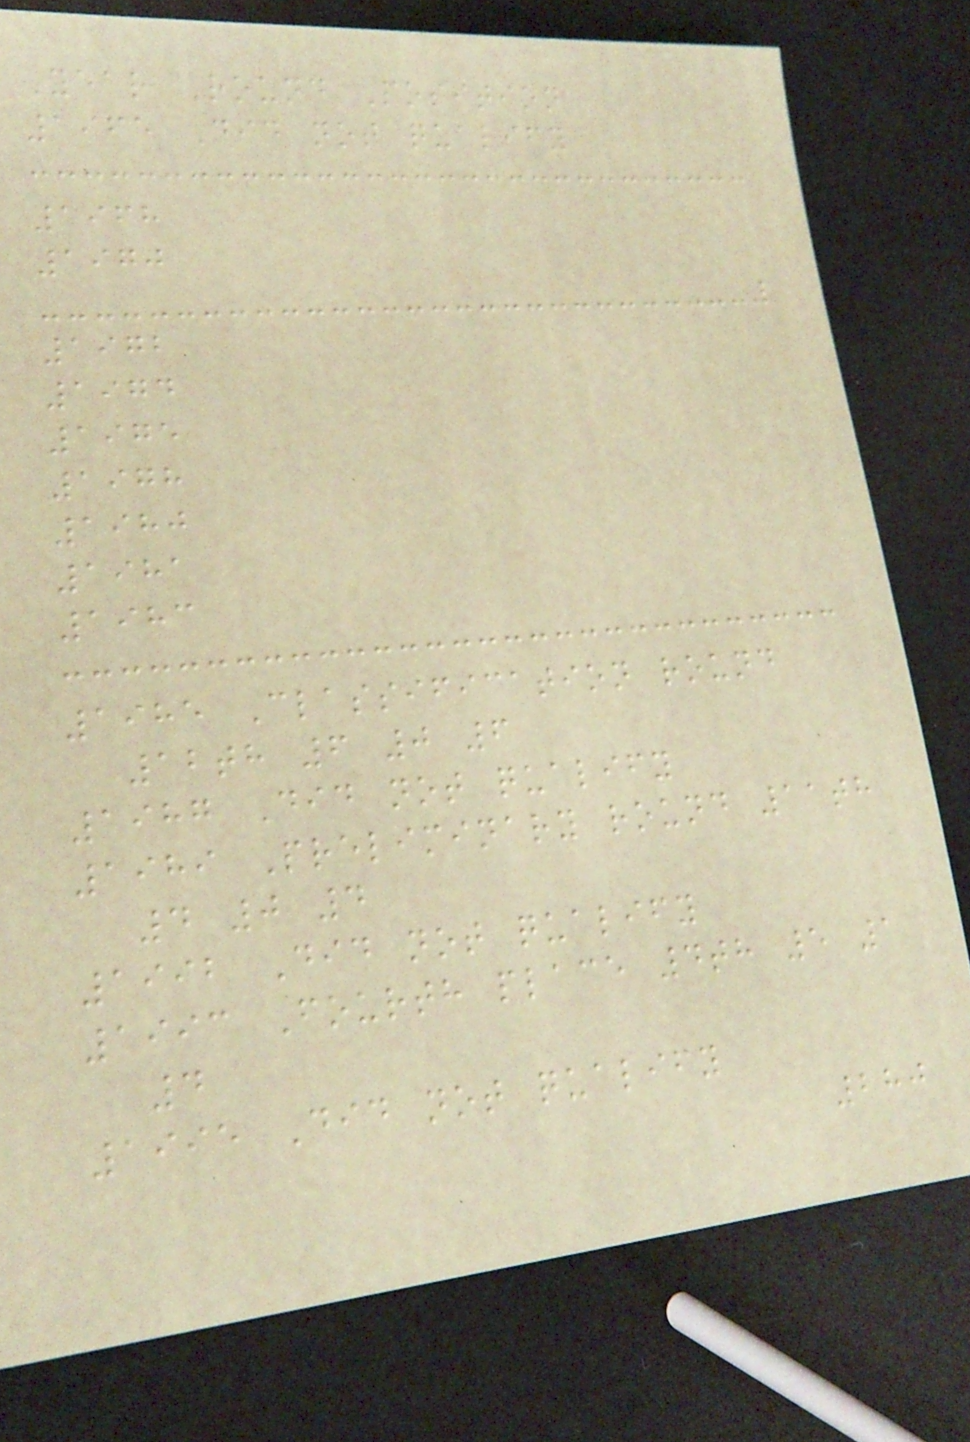Year Round Position
1965 Did not qualify
1968
1970
1972
1974
1975
1978
1980
1981
1983
1985 Classification round
12th 6 0 6
1987 Did not qualify
1989 Preliminary round 11th
4 0 4
1992 Did not qualify
1993 Fourth place 4th 5 1
4
1995 Did not qualify
280
